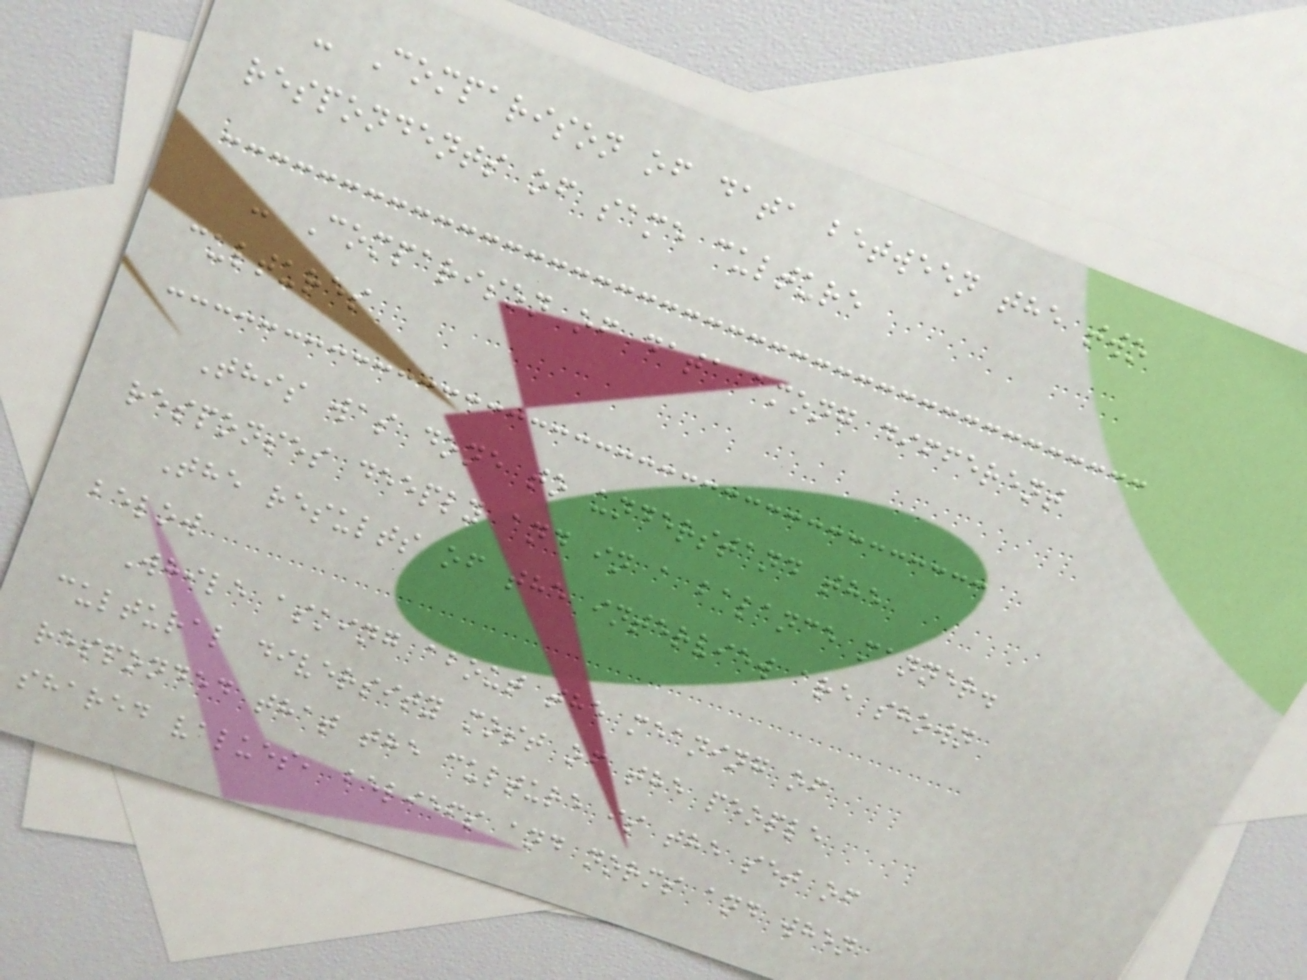- Comparison of data between the two
respondents of same culture
- Comparison of data among different
cultures
This was done to understand the
responses deeply and in a balance manner.
The results of the interview are shown
below
While asking about the meaning of
cultural diversity most of the people
responded that the culture is the set of
shared values, beliefs and norms and when
